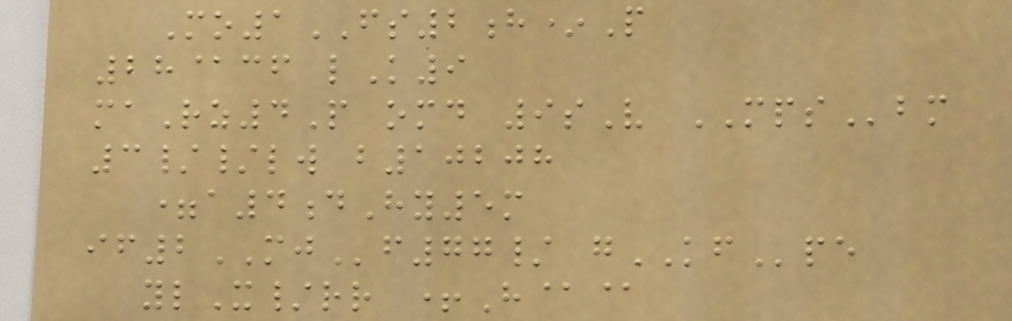Mo1FS2h*P
28@cf lK9
maRz4P omd 9sV MPSbm
3//lw b10208
=a4dHy5m
if2MJf77/ gKFpe
ylX/rr +H@@
